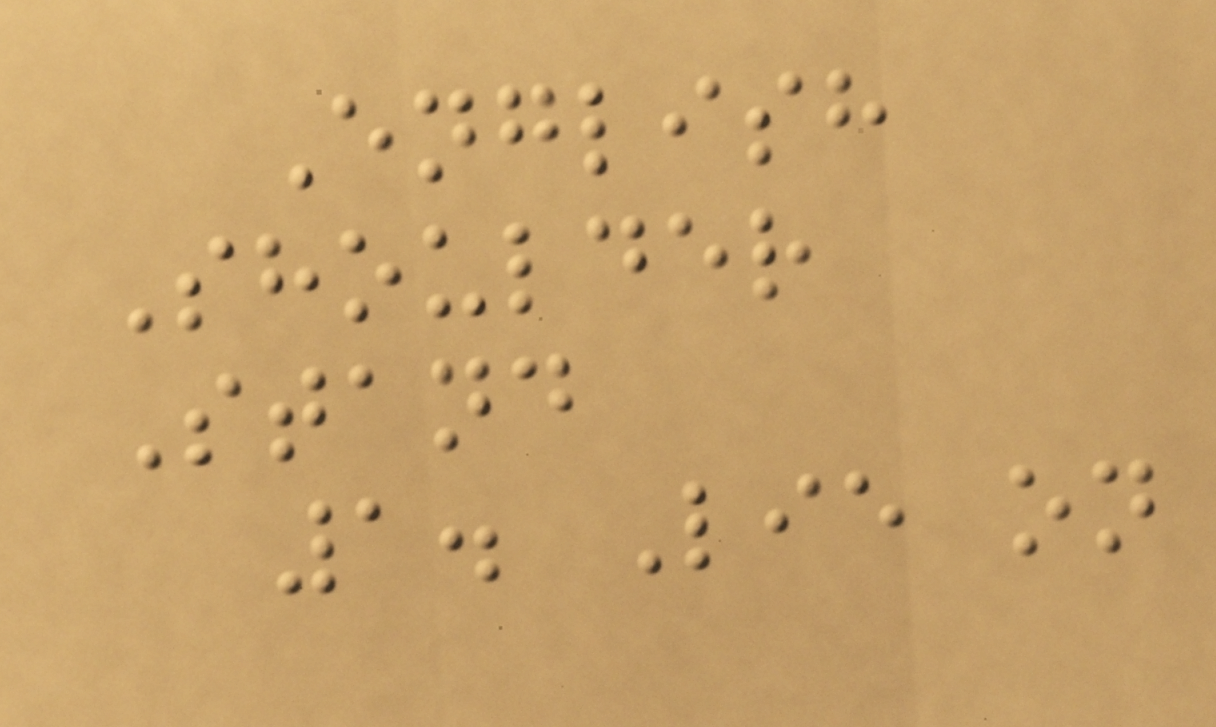English
Shoulder
Stand
1. Lie on
